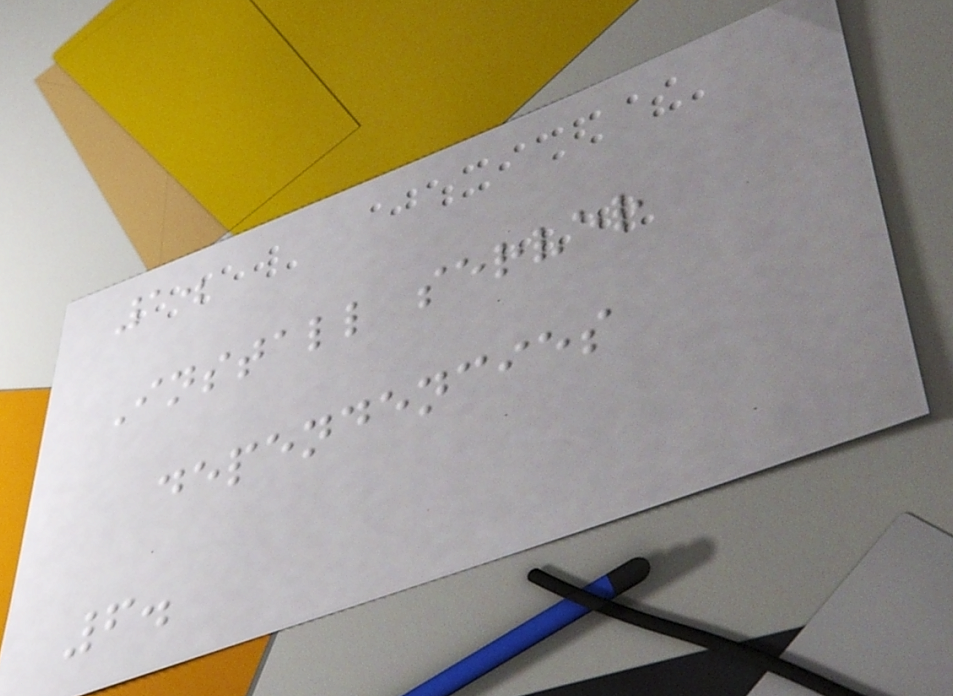1.
Install server
dependencies
6.
